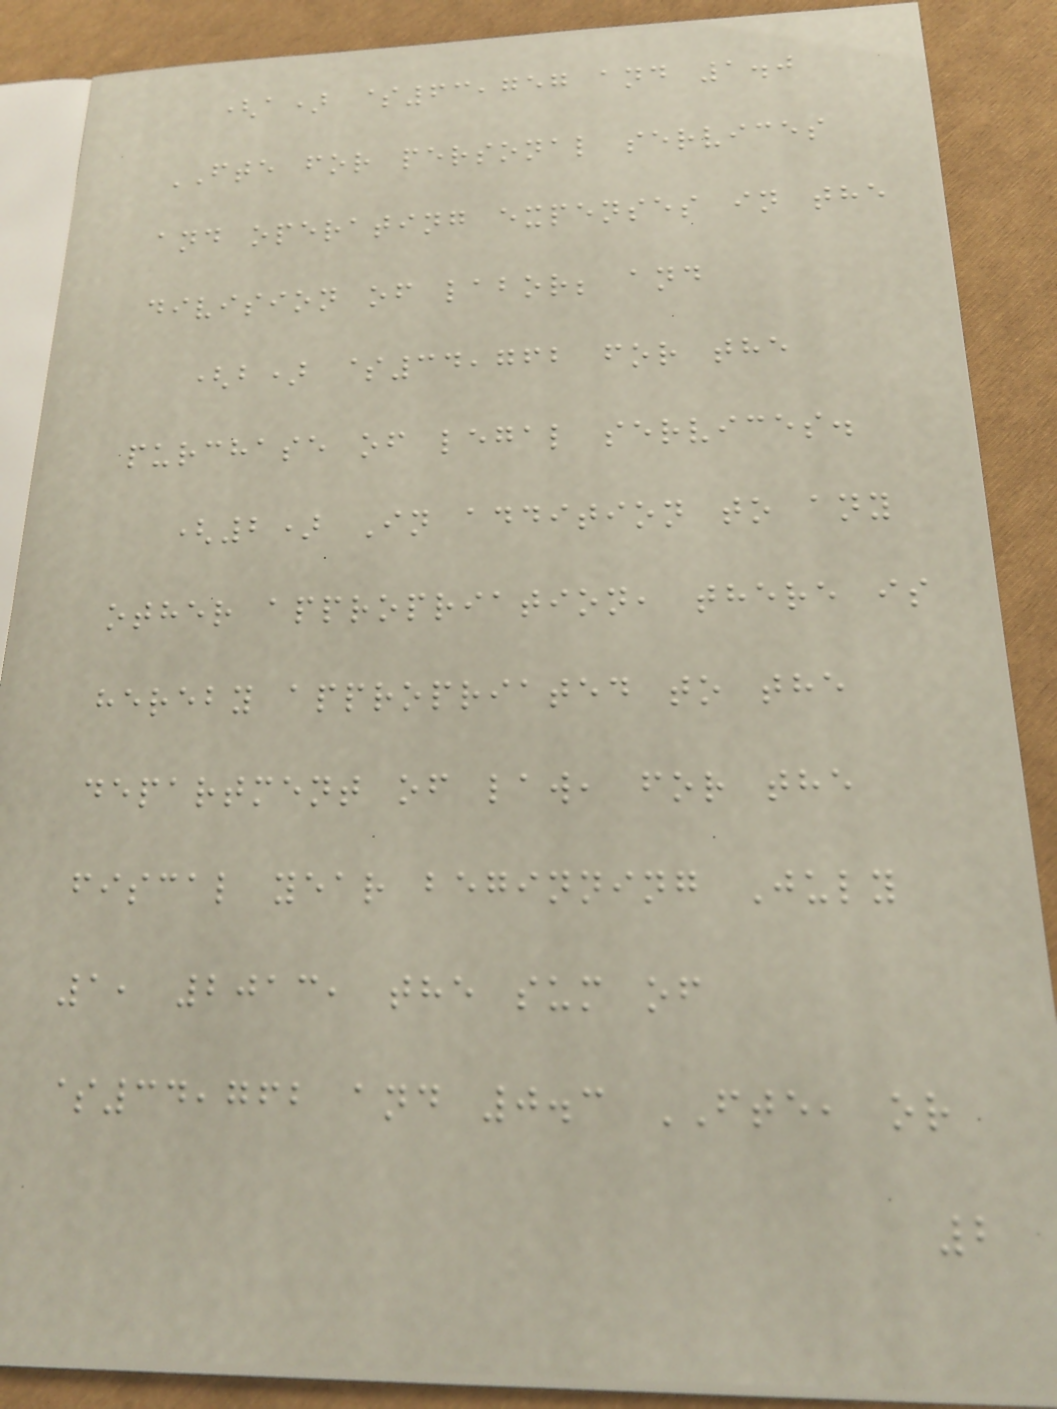(a) $63,757 and 1.0
FTE for personal services
and operating expenses in the
division of labor; and
(b) $34,762 for the
purchase of legal services.
(2) In addition to any
other appropriation, there is
hereby appropriated to the
department of law, for the
fiscal year beginning July
1, 2013, the sum of
$34,762 and 0.3 FTE, or
2
